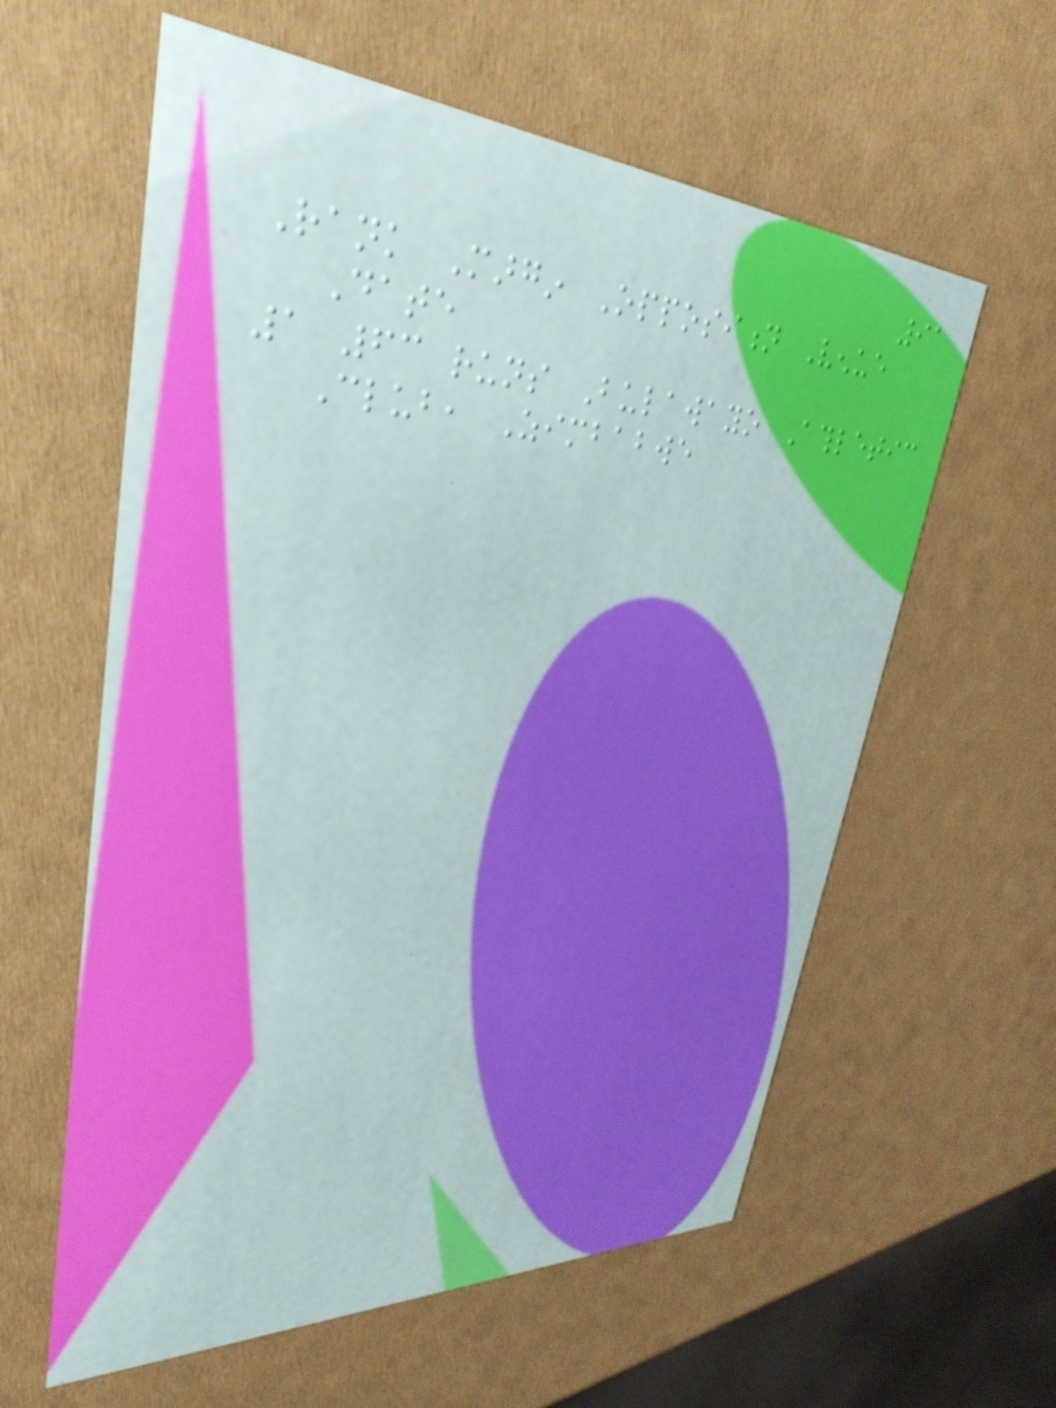91
Rank Margin Opposition Venue
Date
1 63 runs Bulawayo Athletic
Club, Zimbabwe
